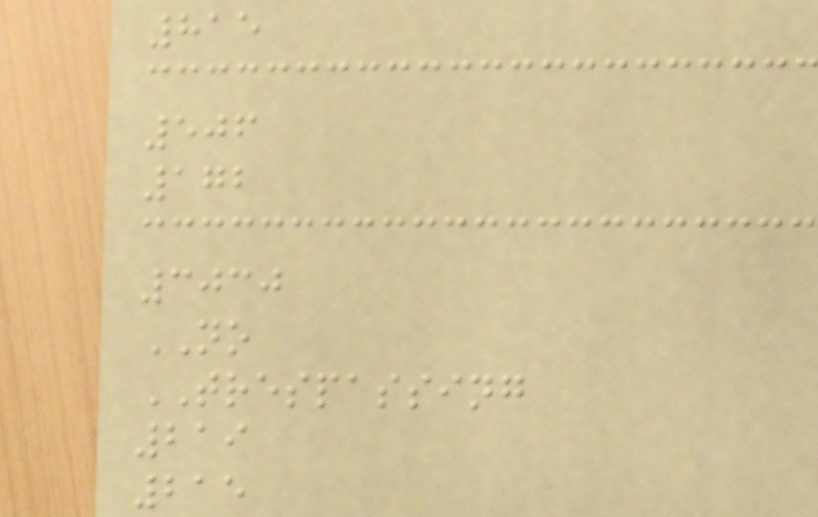815
506
172
3030
NO
TRESPASSING
219
215
